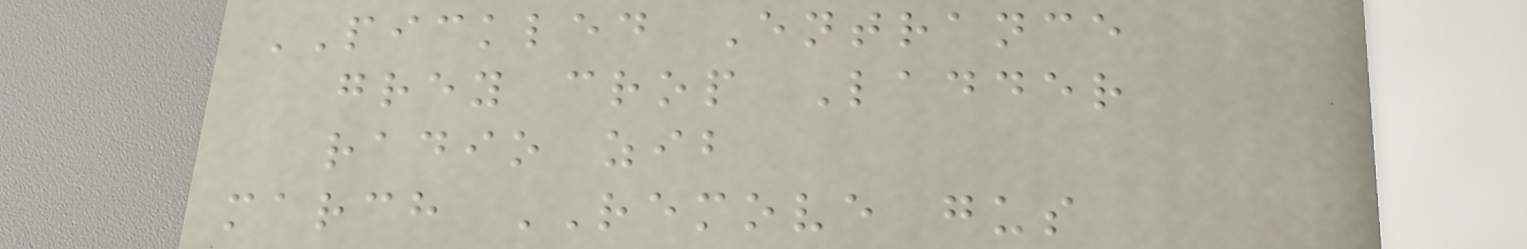PICKLED Entrance
grey crop Ladder
radio zib
march REMOVE gus
